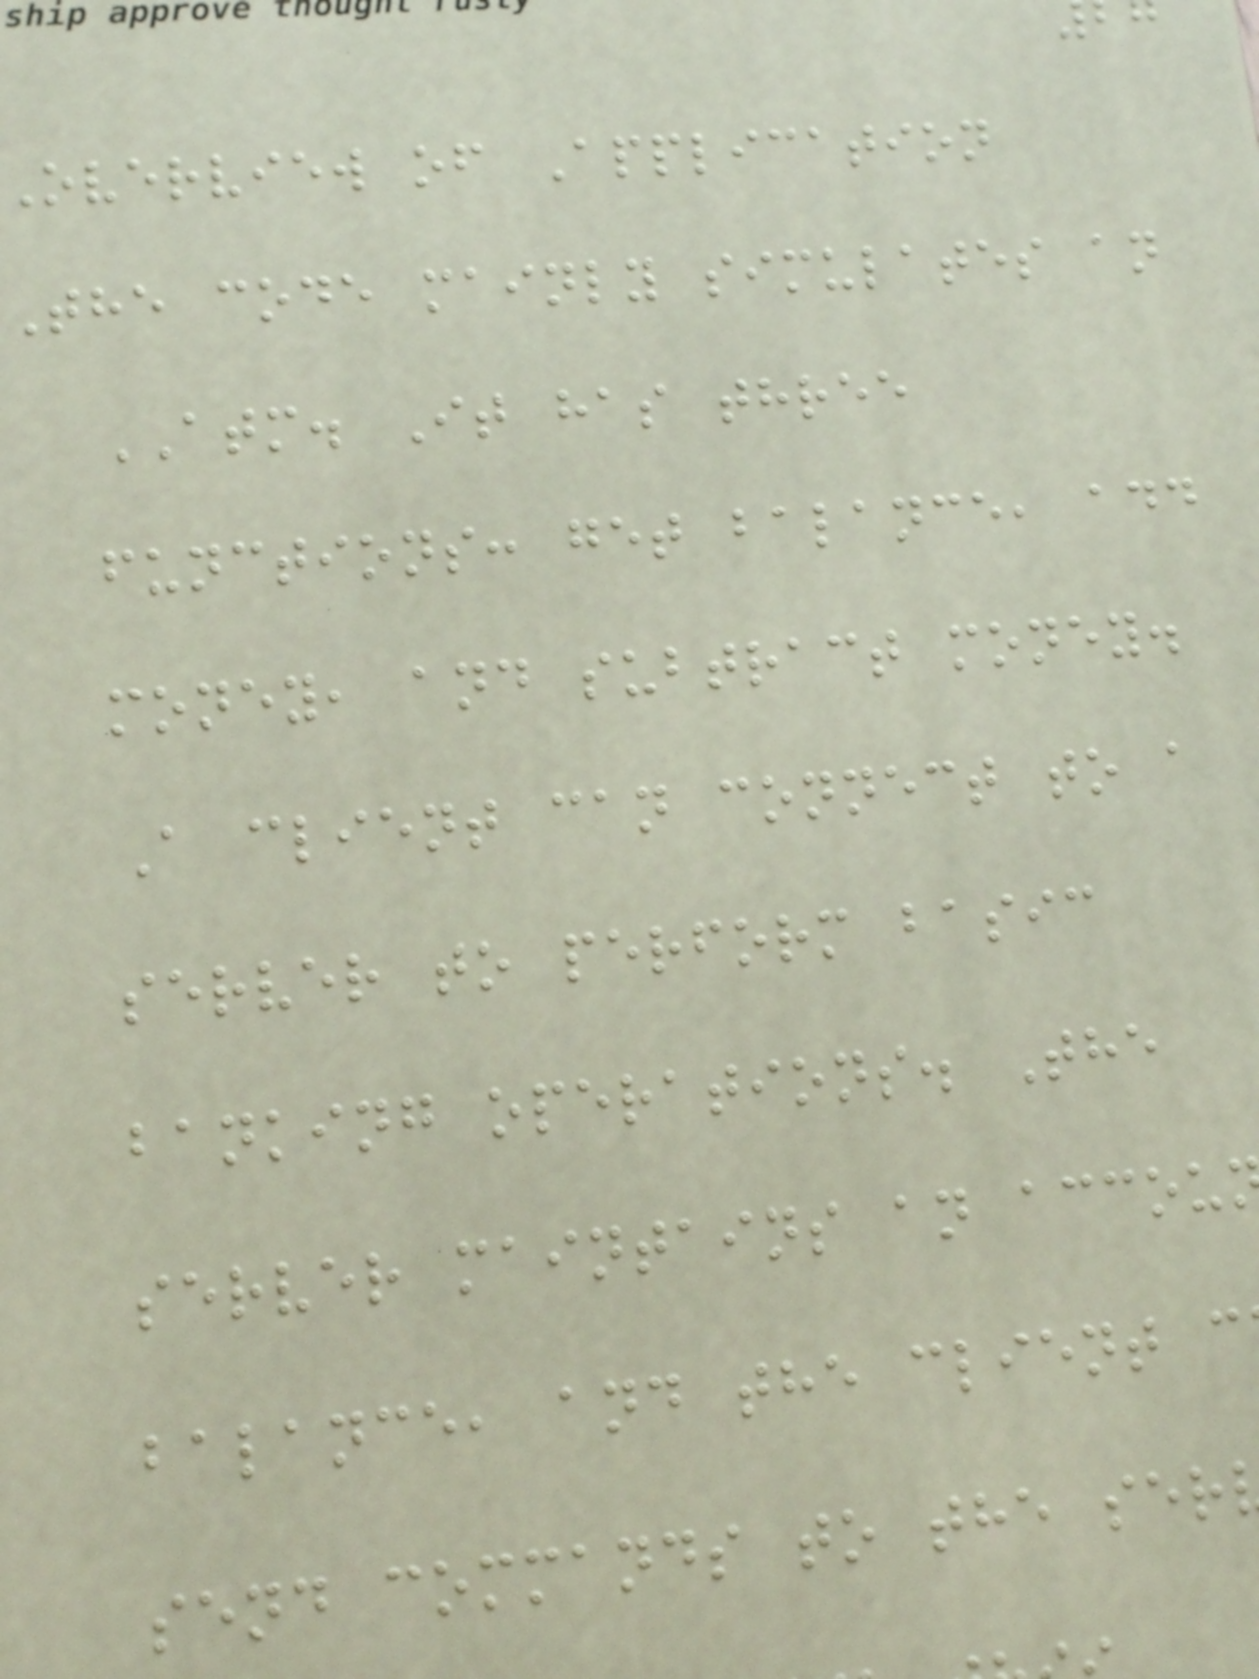overview of Application
The code mainly simulates an
ATM. It has three
functions: get balance, add
money, and subtract money.
A client can connect to a
server to perform basic
banking operations. The
server maintains an accou
balance, and the client c
send commands to the ser
